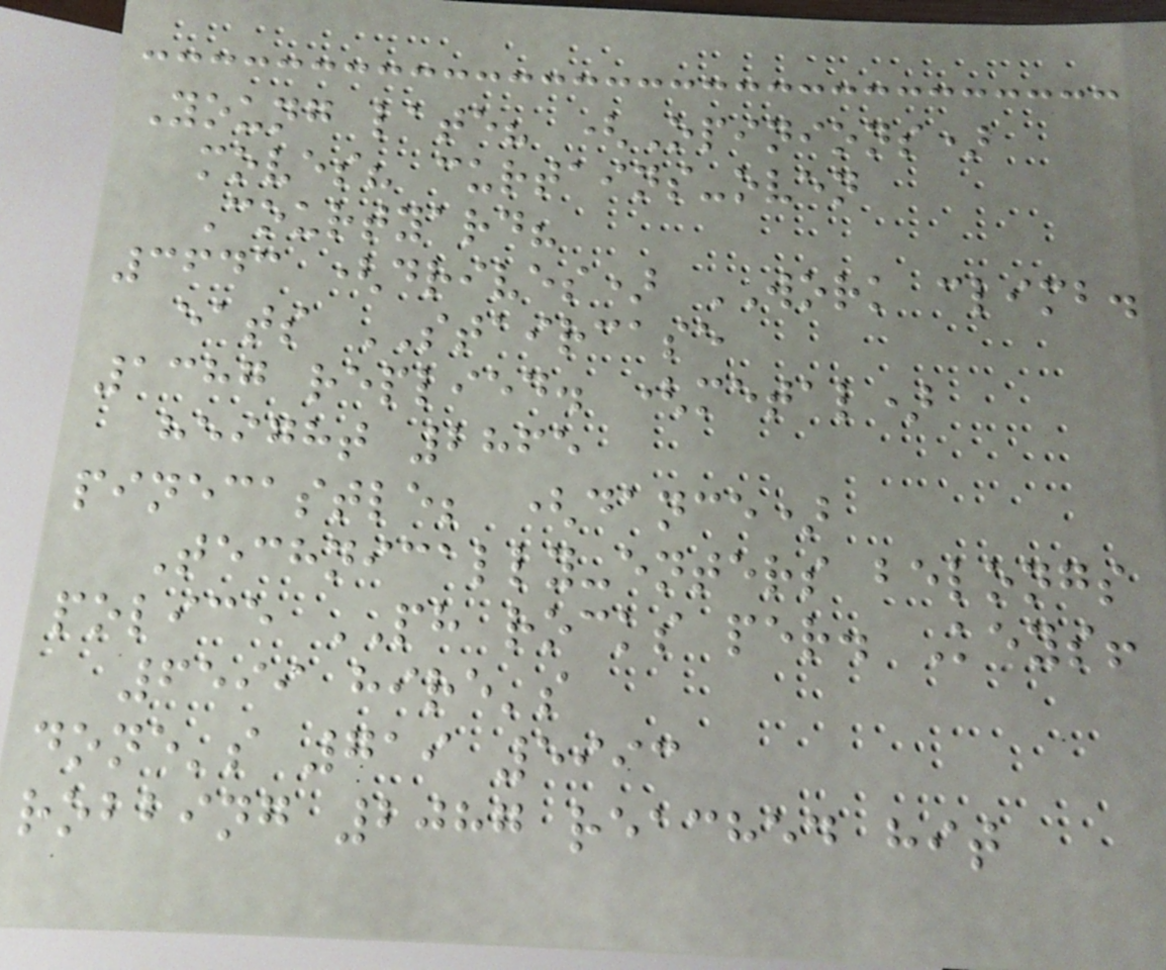Young late? (Opinions)
moves? curtains-oven
Courtyard?
3643 (drives) WORK climb.
eats STAIRCASE
1387 replied. (metal)
height 2865
pinecastle; (dance)
Technically-enters belongs
police PH rocks per. Keys!
6599 hire's
done's 719 5993
robbing 2087 reached hit
